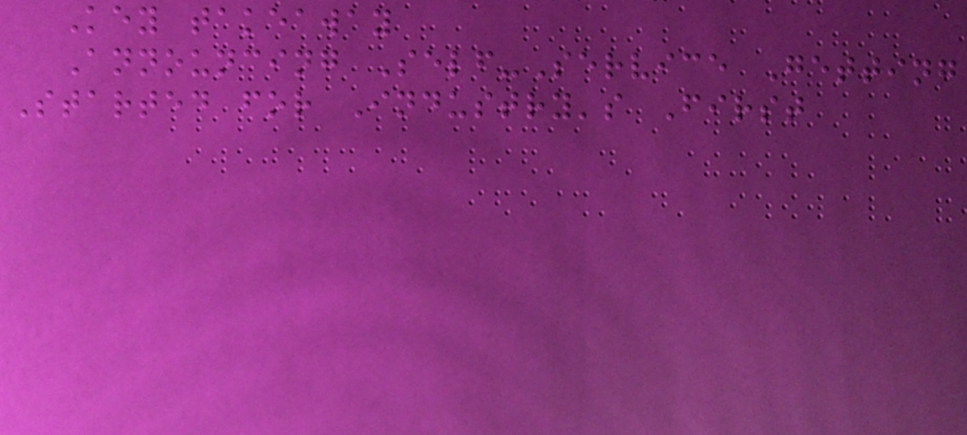Key takeaway
Announcing Self-Service Getting
Started for Industry's First
